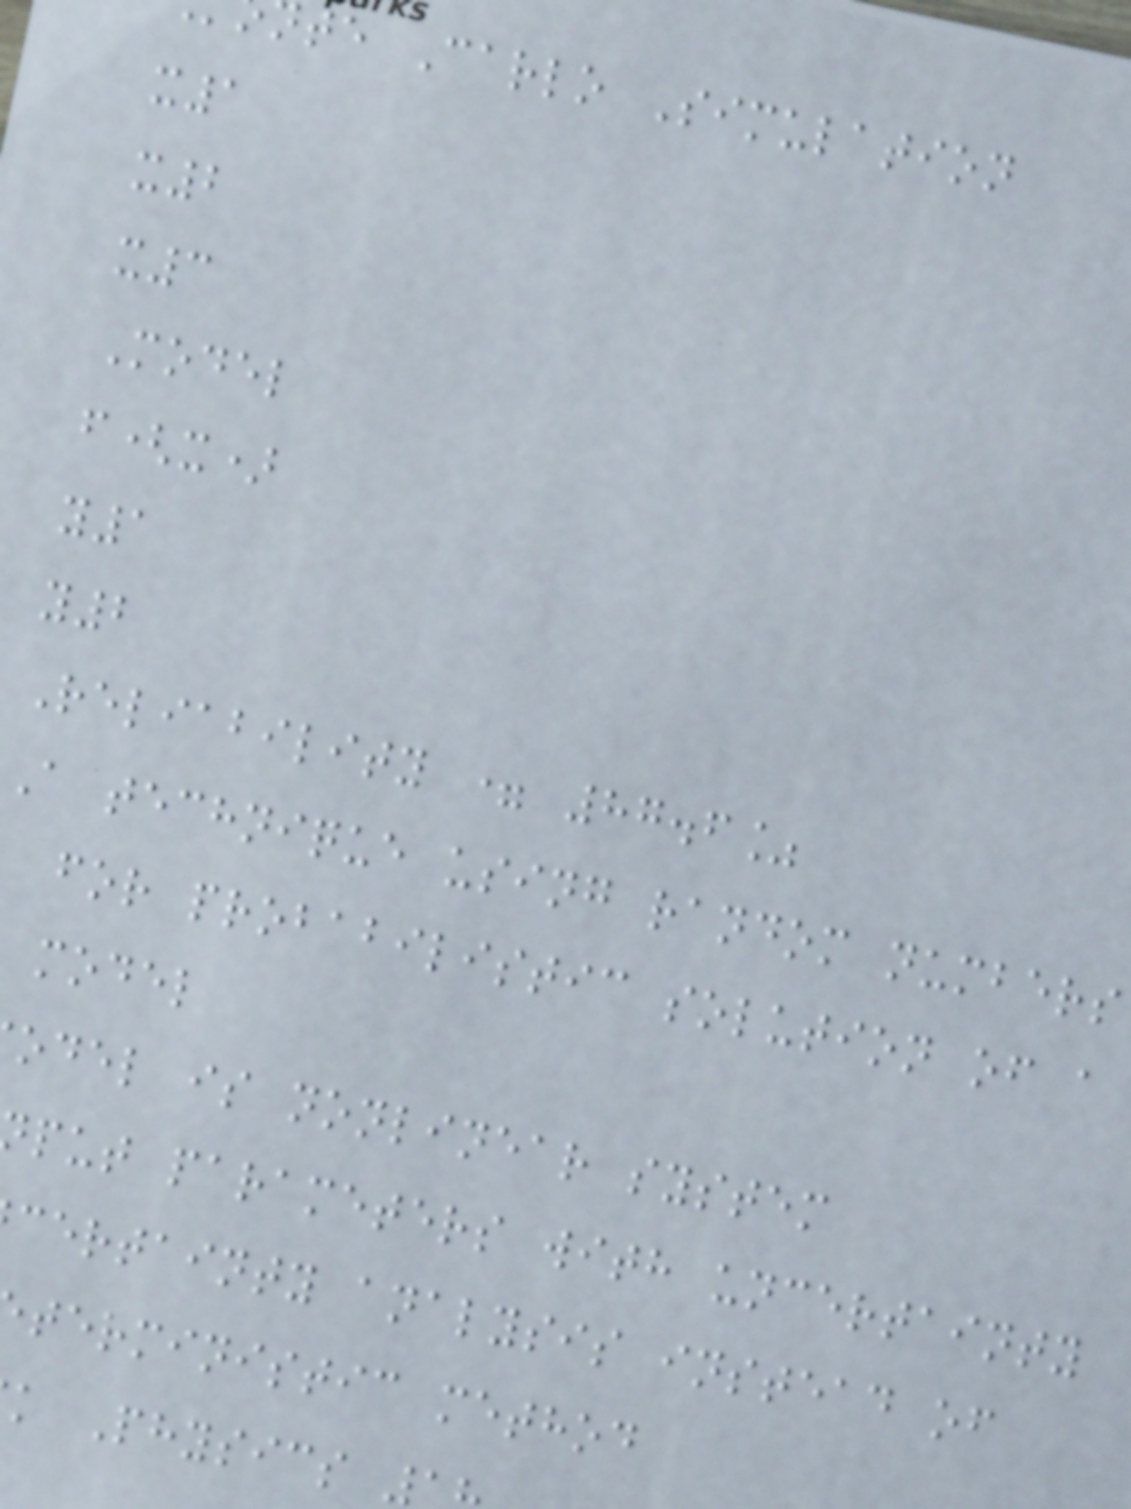te Carlo Simulation
x1
x2
x3
Model
f(x)
y1
y2
Reliability = 87.6%
A technique using random numbers
for probabilistic solution of a
model
odel is nonlinear system
put parameters with uncertainty
certainty analysis instead of
terministic method
k Physics
